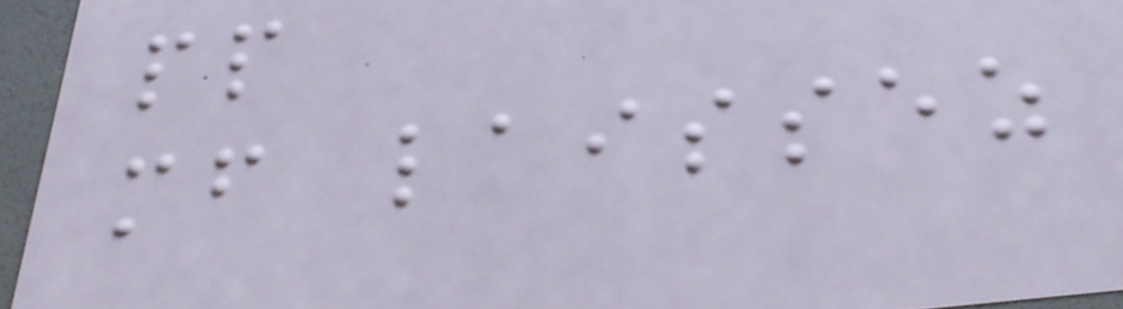pp
mf laissez
